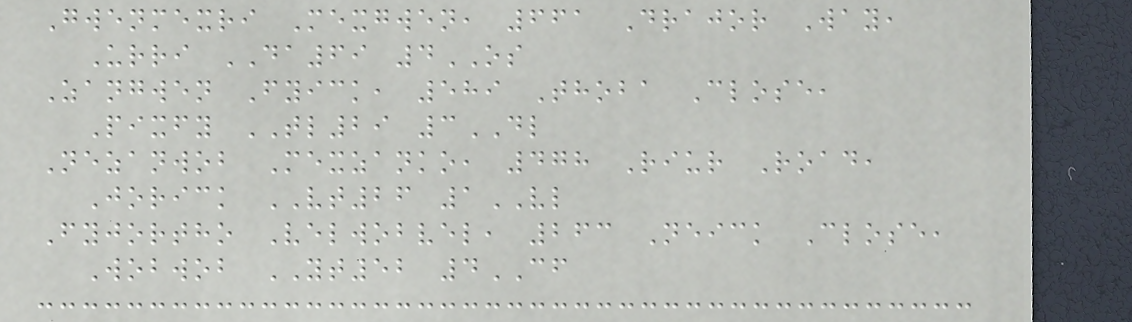Gwenmexri Mexgwen, 661 Drajor Way,
Urri DA69 4OS
Zangwen Fyick, 589 Thoba Close,
Pixfy TL29 3DL
Nezanwob Mexzanko, 478 Riur Road,
Jorick VT26 1VL
Fyjortho Velwobvel, 263 Neick Close,
Wobwob YT52 4CF
